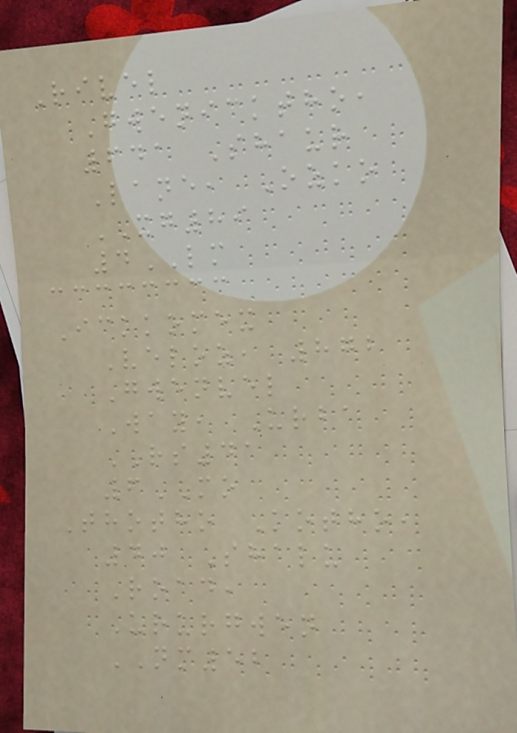Rivel
Gwenicktho,
641 Shaur
Lane, Ozko
XG89
4LM
Ickkomex
Veloz, 872
Gwenvel
Way, Urba
RS41
6MO
Thotho Kotho,
40 Shalu
Road,
Ururgwen
NM52
